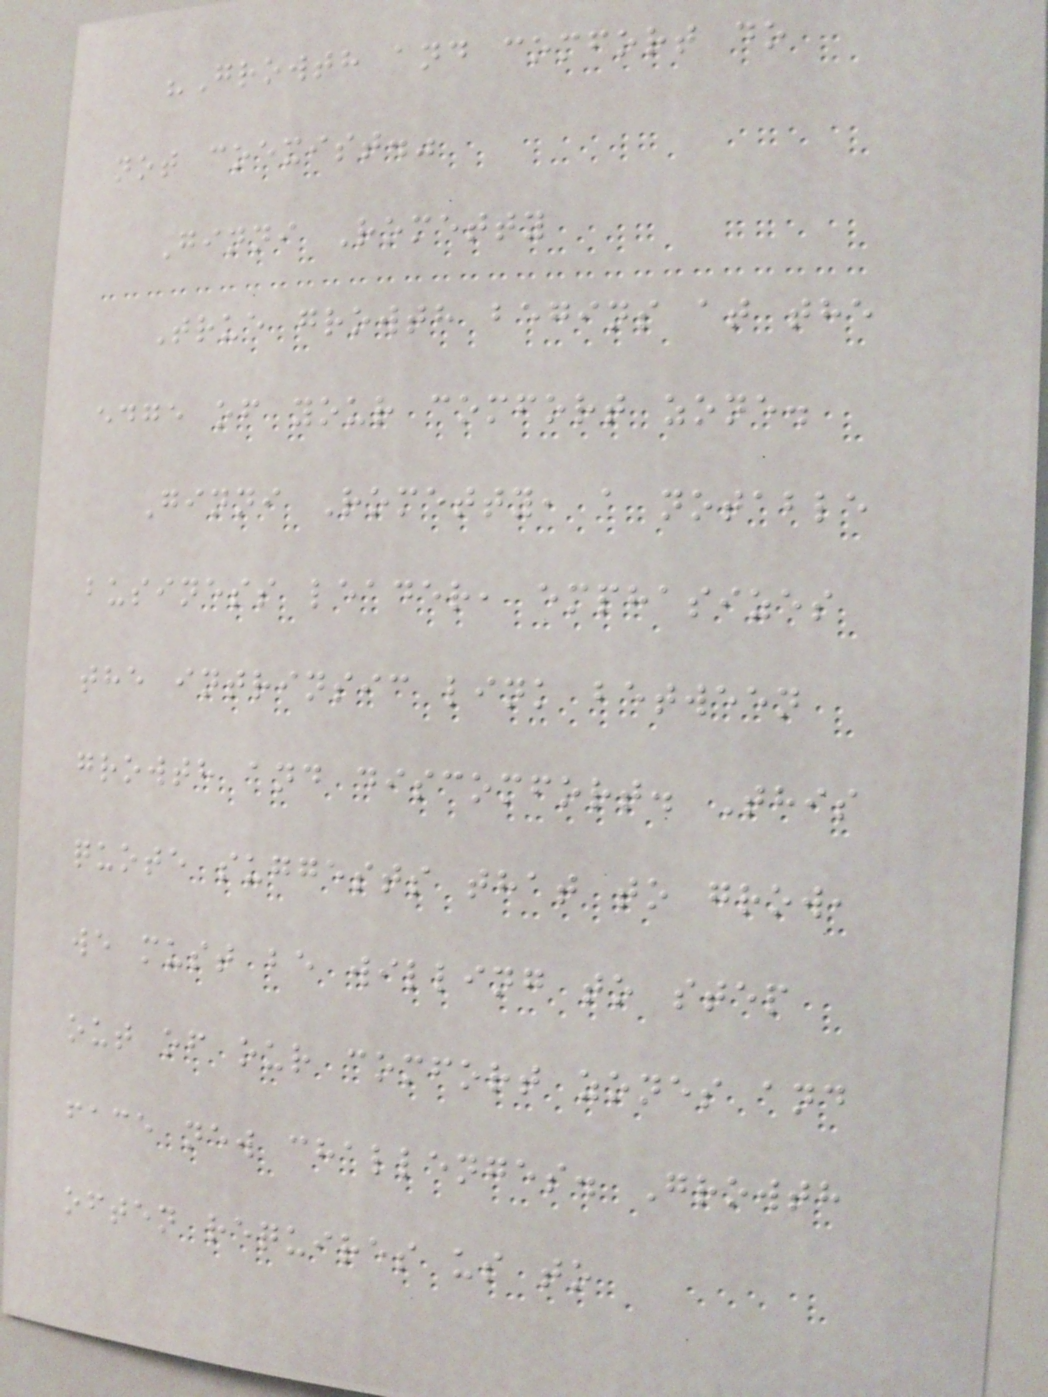"Growth and comfort do
not coexist."
Ginni Rometty
True growth begins at the
edge of your comfort zone.
Ginni Rometty, a notable
business leader, emphasizes
the intrinsic link between
growth and discomfort. This
quote suggests that to grow,
we must be willing to step
out of our comfort zones and
face new challenges. Growth
often requires us to
